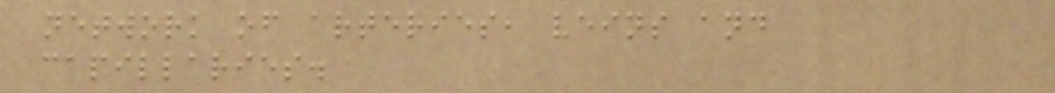network of arteries, veins and
capillaries.
